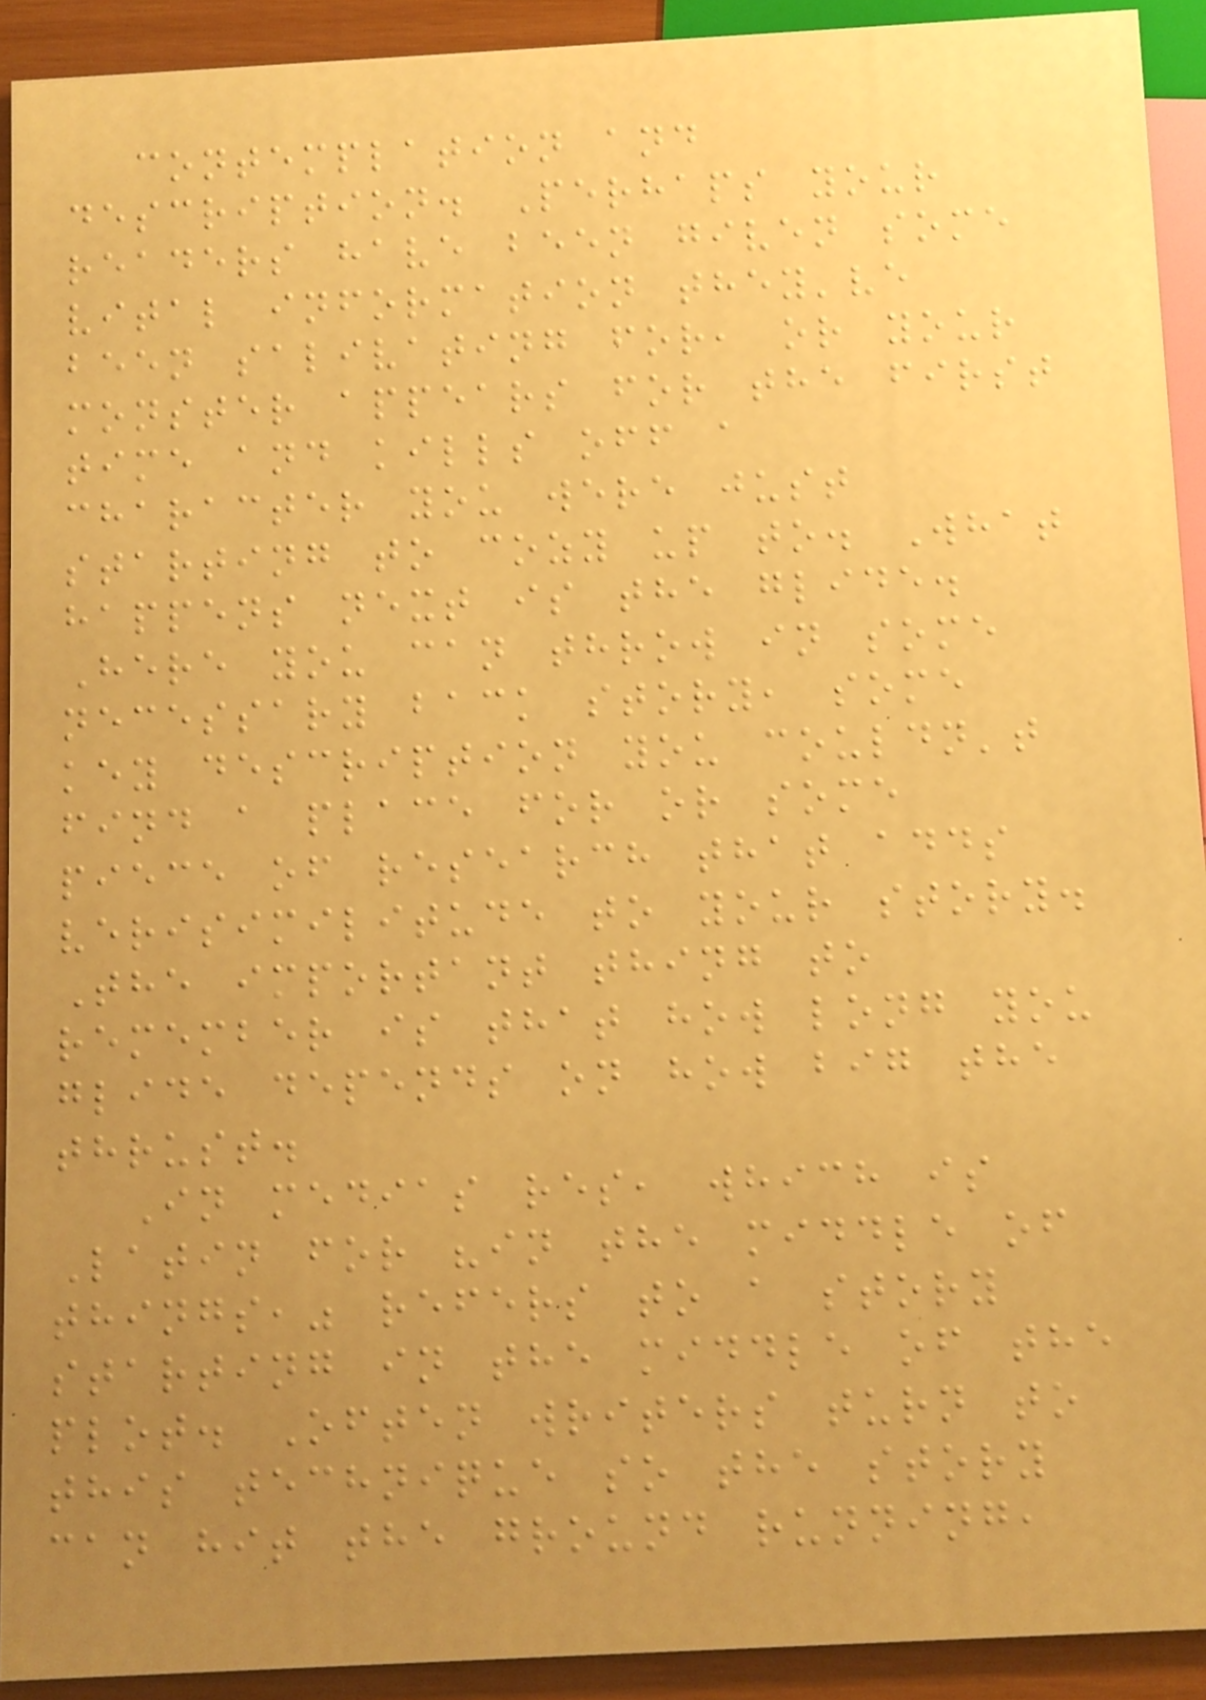contemplation and
description. Perhaps your
readers have been given some
vital information they've
been salivating for, or your
monster appears for the first
time and kills off a
character you were just
starting to cozy up to. What
happens next is the glide.
Here you can throw in some
necessary back story, some
key description you couldn't
find a place for or some
piece of research that adds
verisimilitude to your story.
The important thing to
remember is that how long you
glide depends on how big the
thrust.
In medias res, which is
Latin for "in the middle of
things," refers to a story
starting in the middle of the
plot. Often writers turn to
this technique so the story
can hit the ground running,
